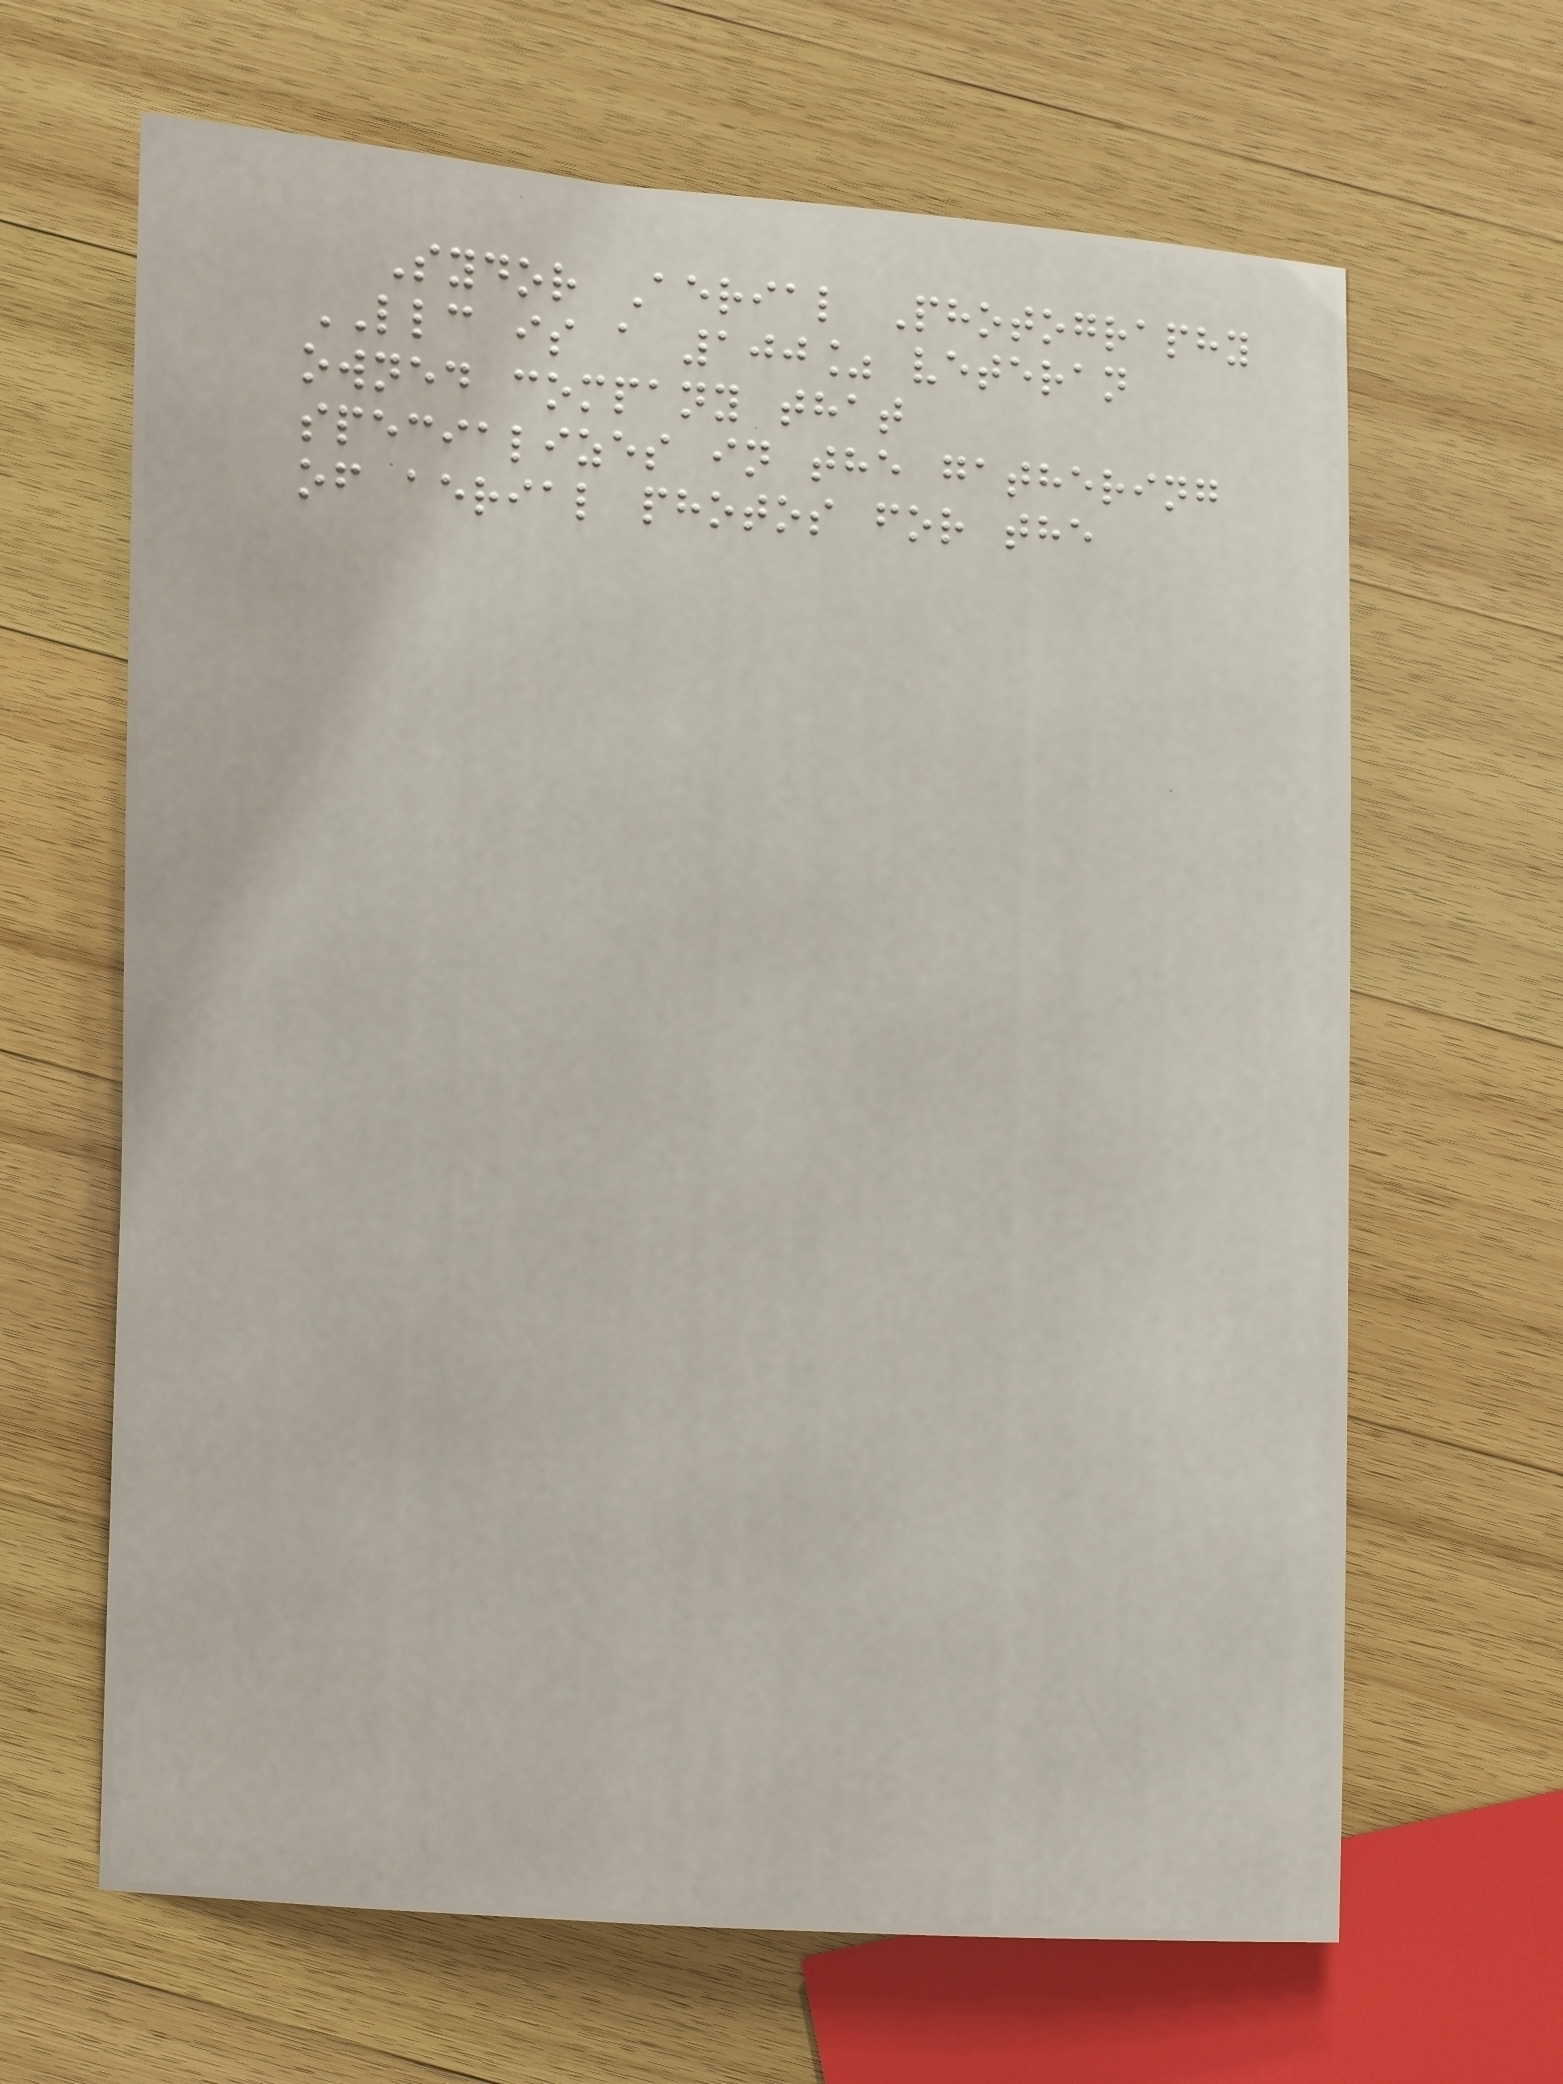Sydor Aerial Photography
LLC is a 100% veteran
owned company that
specializes in the gathering
of aerial photos for the
